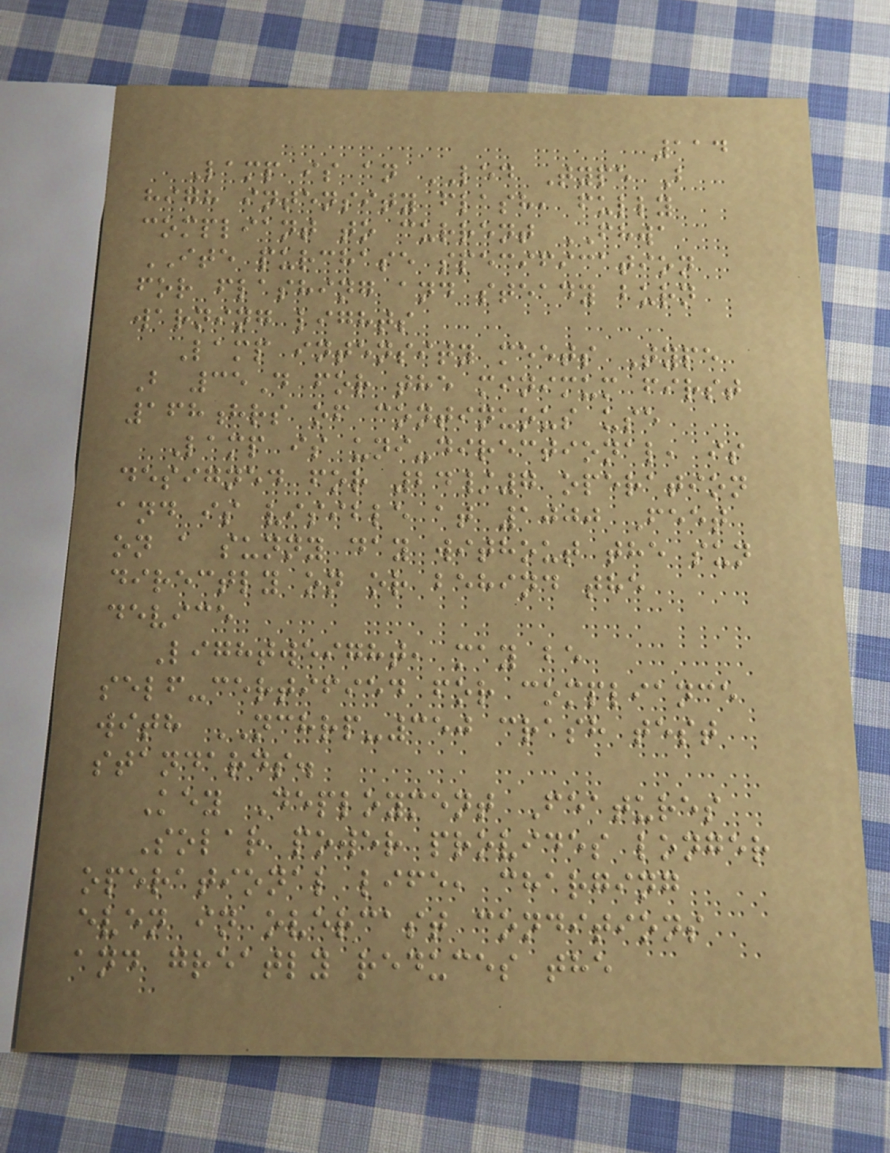114
Lamp is an LED Type B
high intensity flash, fully
compliant to current FHWA
ITE purchase specification
for flashing and steady burn
warning lights
Lamp intensity meets Type
B 35D for the minimum first
168hrs of continuous use
Lamp is uni-directional, is
designed for 24/7 operation
and is visible at 1000 Feet
on a sunny day without the sun
directly on or behind the
device
Lightweight, may be
self-certified for compliance
with NCHRP-350 crash test
standards.
Key Deployment Features
Solar power provides longer
operational life, charging
even in overcast conditions
and greatly reduces the
